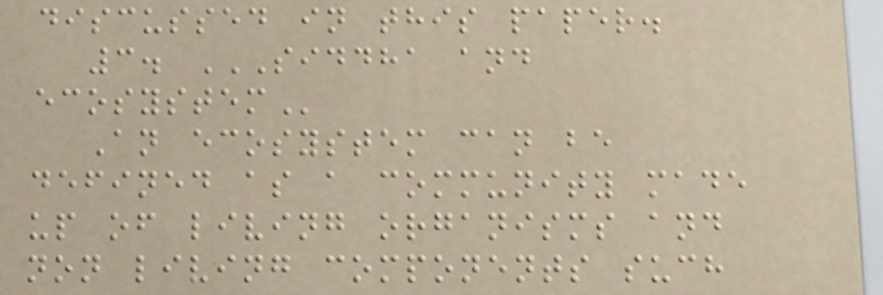discussed in this paper.
3. SIDDHA AND
ECOSYSTEM
An ecosystem can be
defined as a community made
up of living organisms and
non living components such
